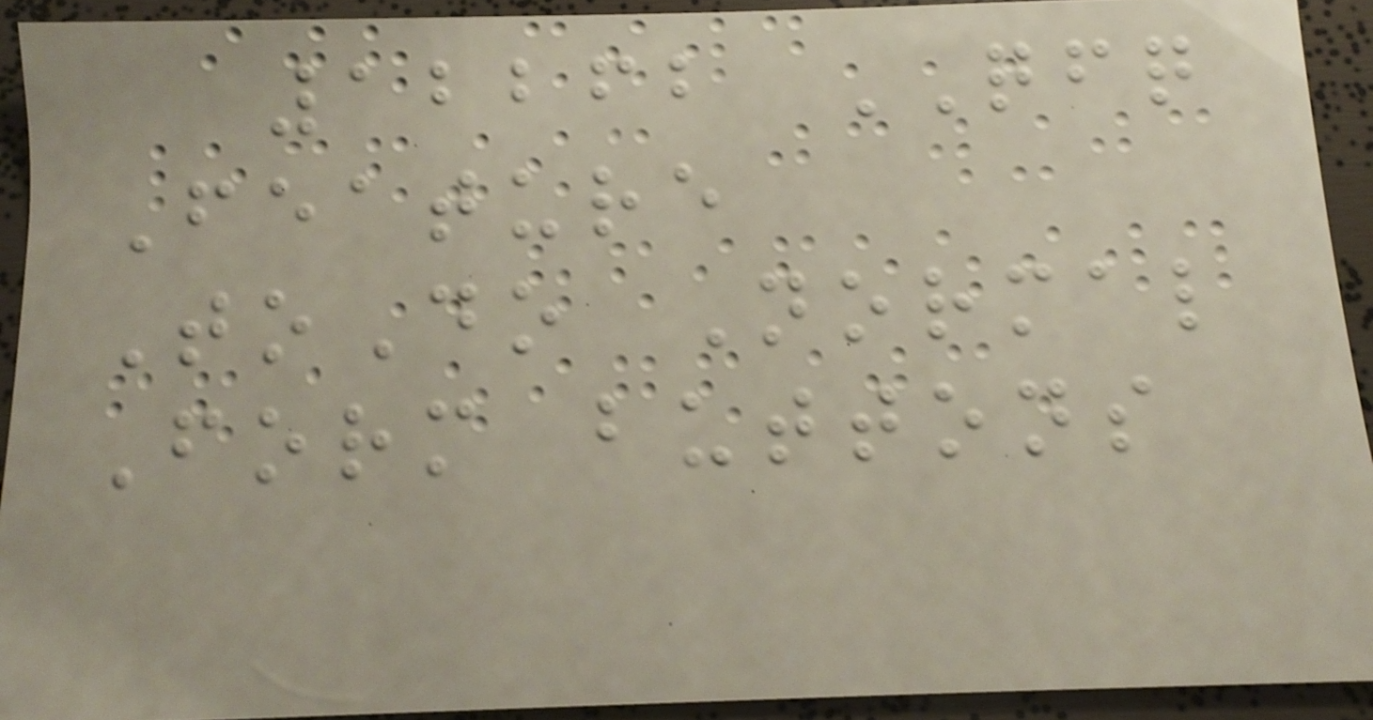12262 QFQ
Feature
ToDo Normal
Form buttons
